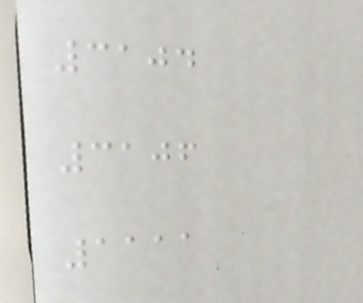3104
3106
1111
